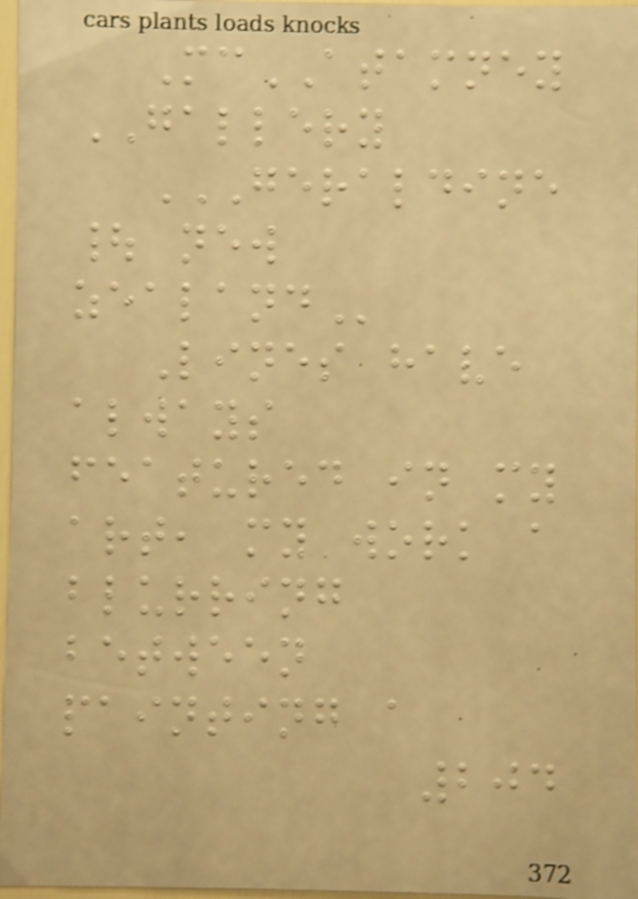McATAMNEY
GALLERY
GERALDINE
| NEW
ZEALAND
Lines have
always
featured in my
art, my work a
blurring
between
painting a
204
